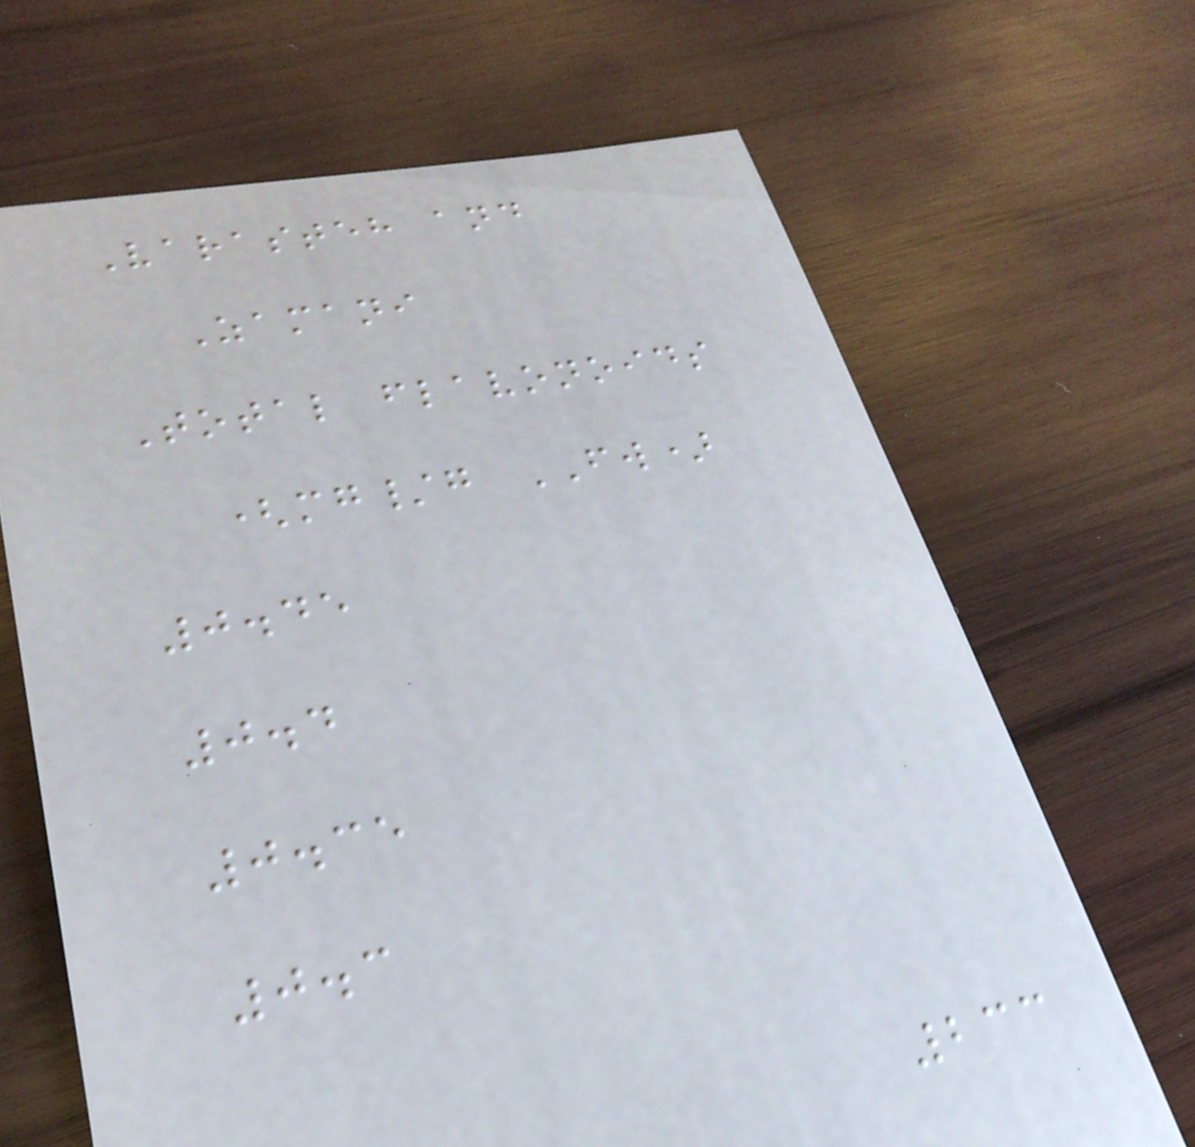Varasteh and
Zamani
Total flavonoids
(mg/g FW)
0.45
0.4
0.35
0.3
233
